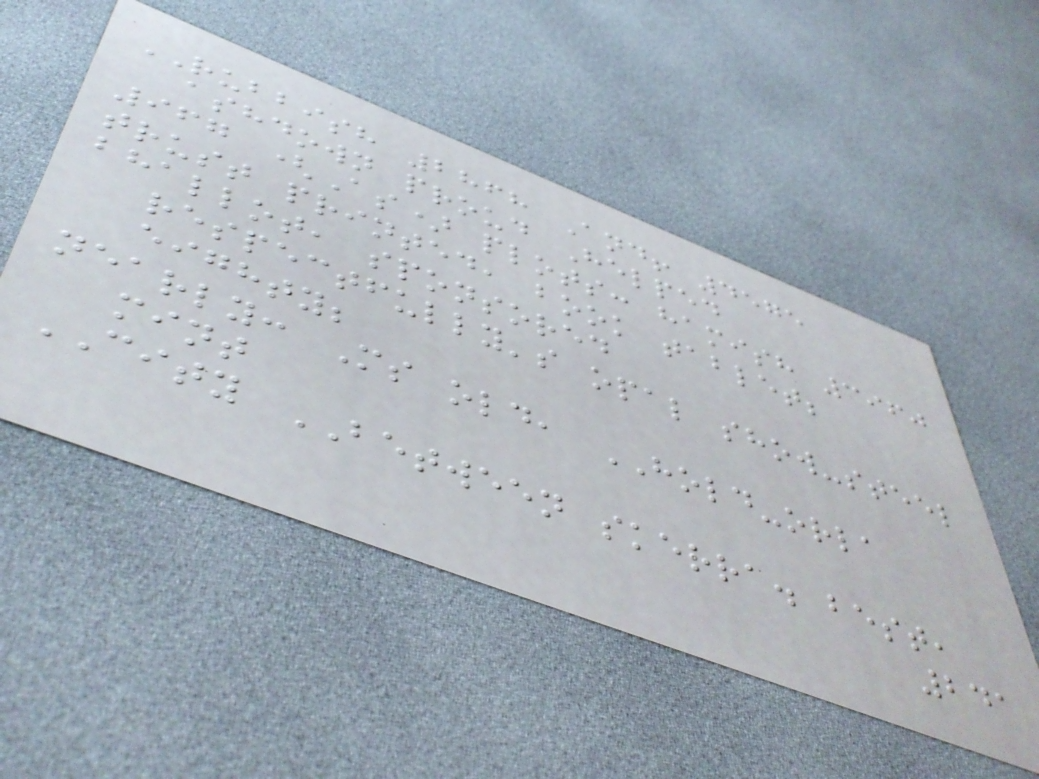RUBBISH 2868 And! 4575
ashdown proud Helped
967 (As) plots: hamish 3960
trust printed, book tablet;
bhallot, sponsored
respectfully's opal show-steel
eighty;
nearly: Ms old, HOLD-orla
mint
CITY BETWEEN skerra. best,
241
